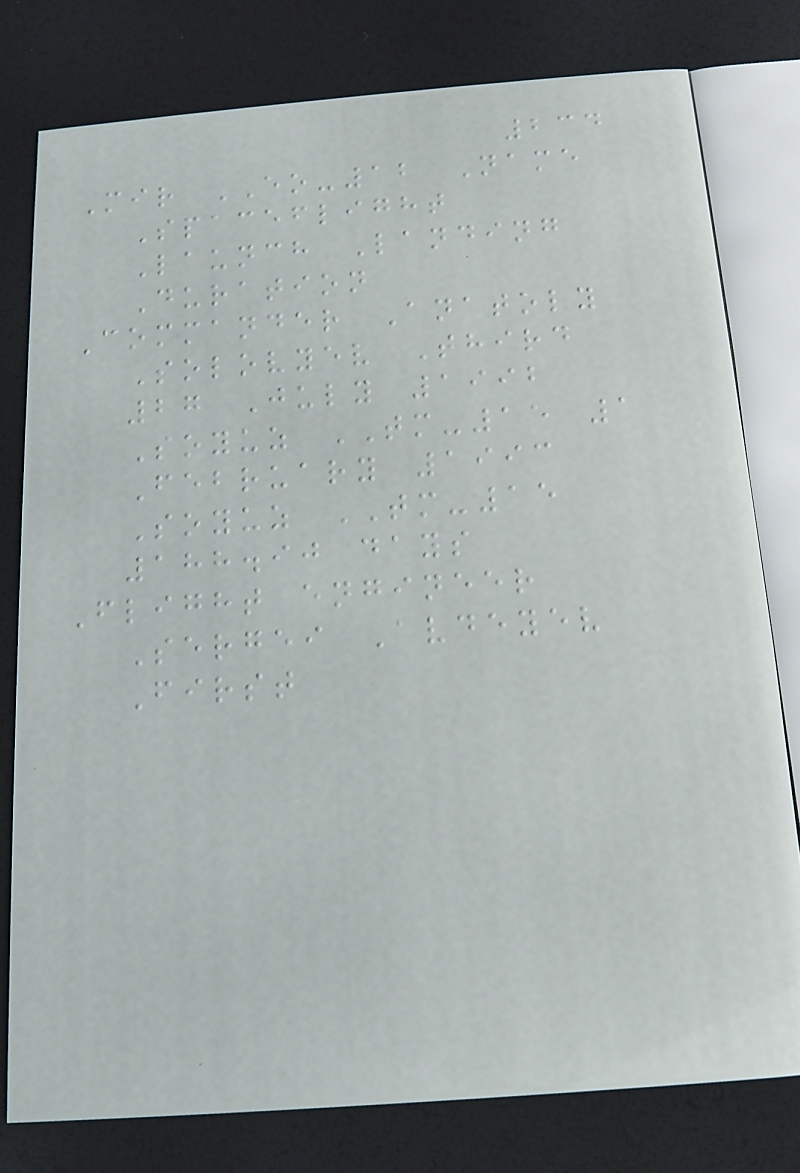234
Mir EO-12 Name
Spaceflight
Launch Landing
Duration
Commander Anatoly
Solovyev Third
27 July 1992
Soyuz TM-15 1
February 1993
Soyuz TM-15
188.90 days
Flight engineer
Sergei Avdeyev
First
